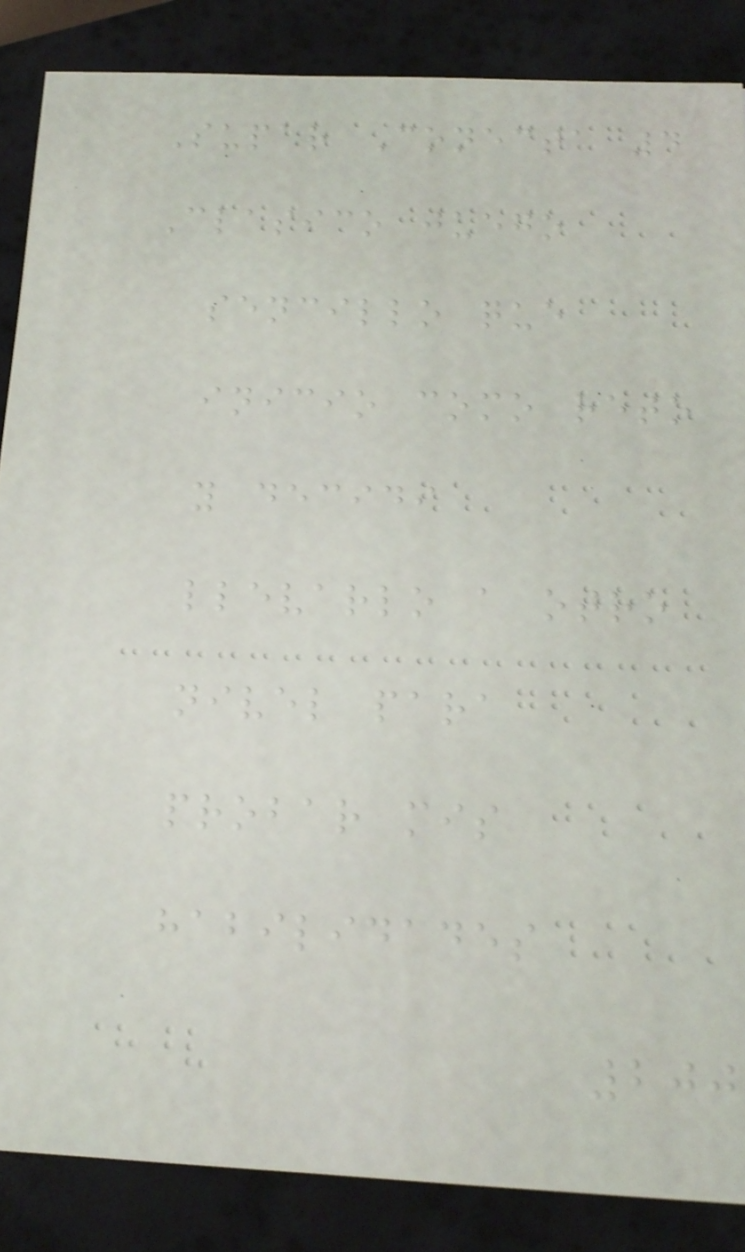Supar Conecta 4
Clasico juego
sencillo que
inicio como reto
y decidi
llevarlo a otro
nivel para
probar mis
habilidades
200
